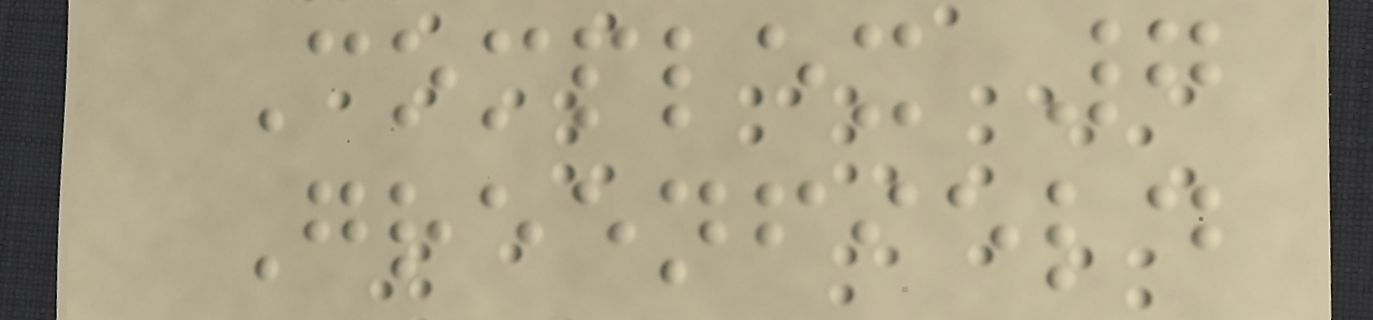Complex 7
Greenfield
